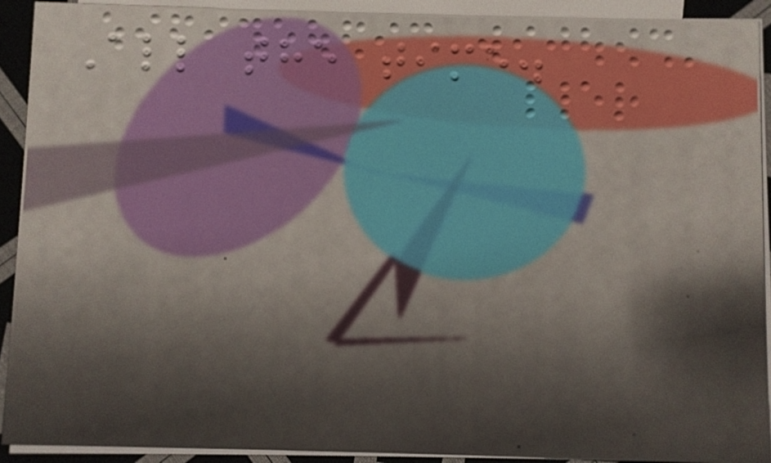All the time.
